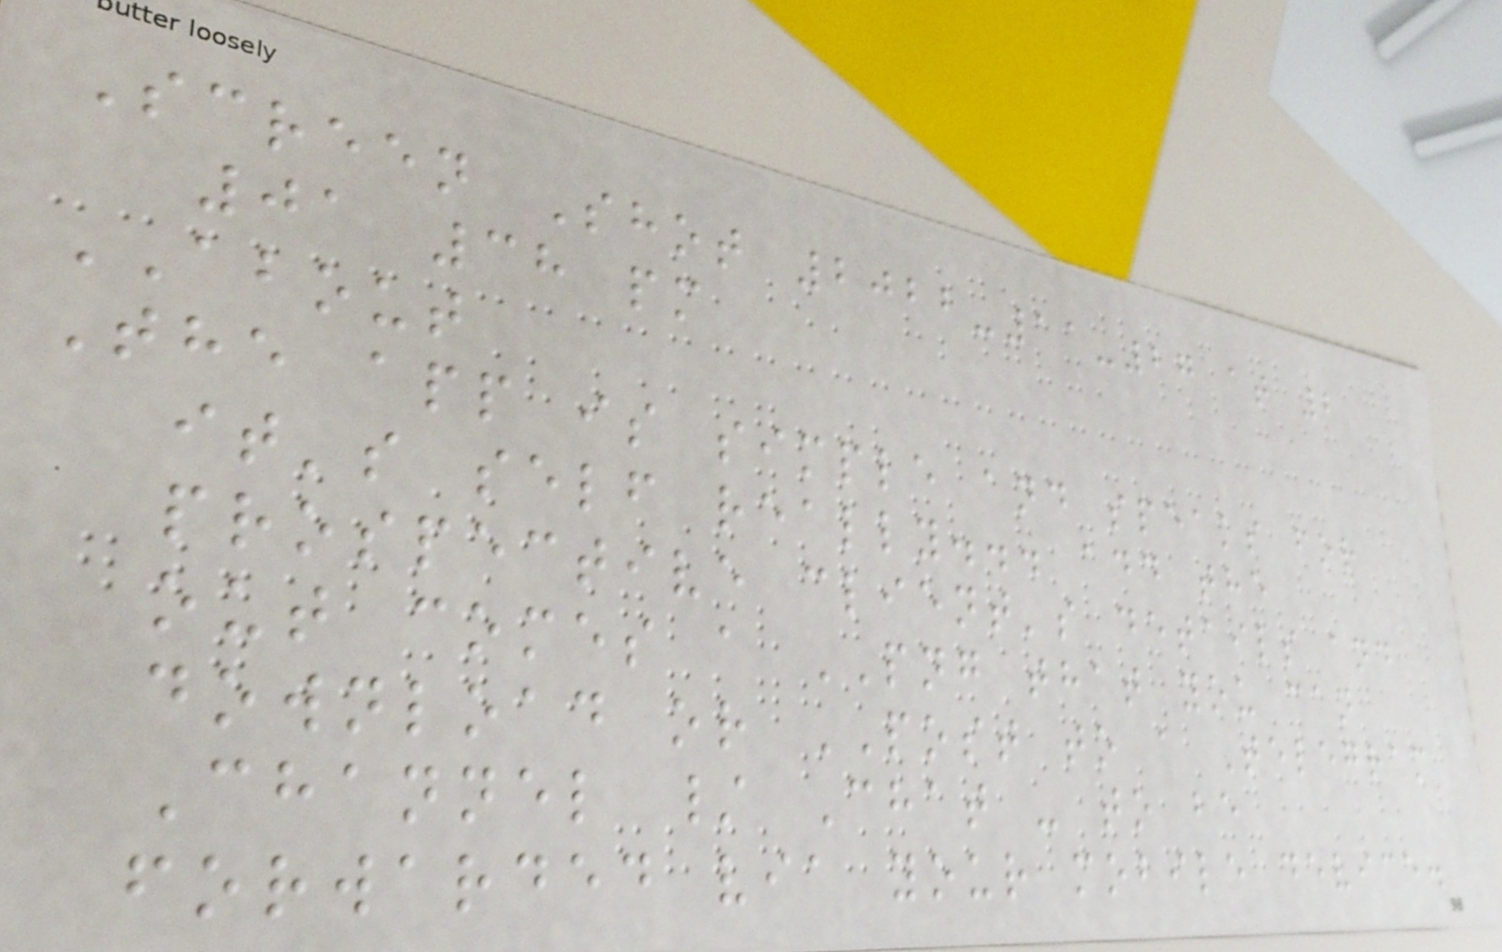Screen Shot 2022-11-27 at 2
01 38 pm
ABOUT
The app is simple and speaks for
it's self really... add the
prospective client's details and
out comes a PNG that you can
download or POST to a Telegram
Channel / Chat - to be
forwarded via your mobile device.
